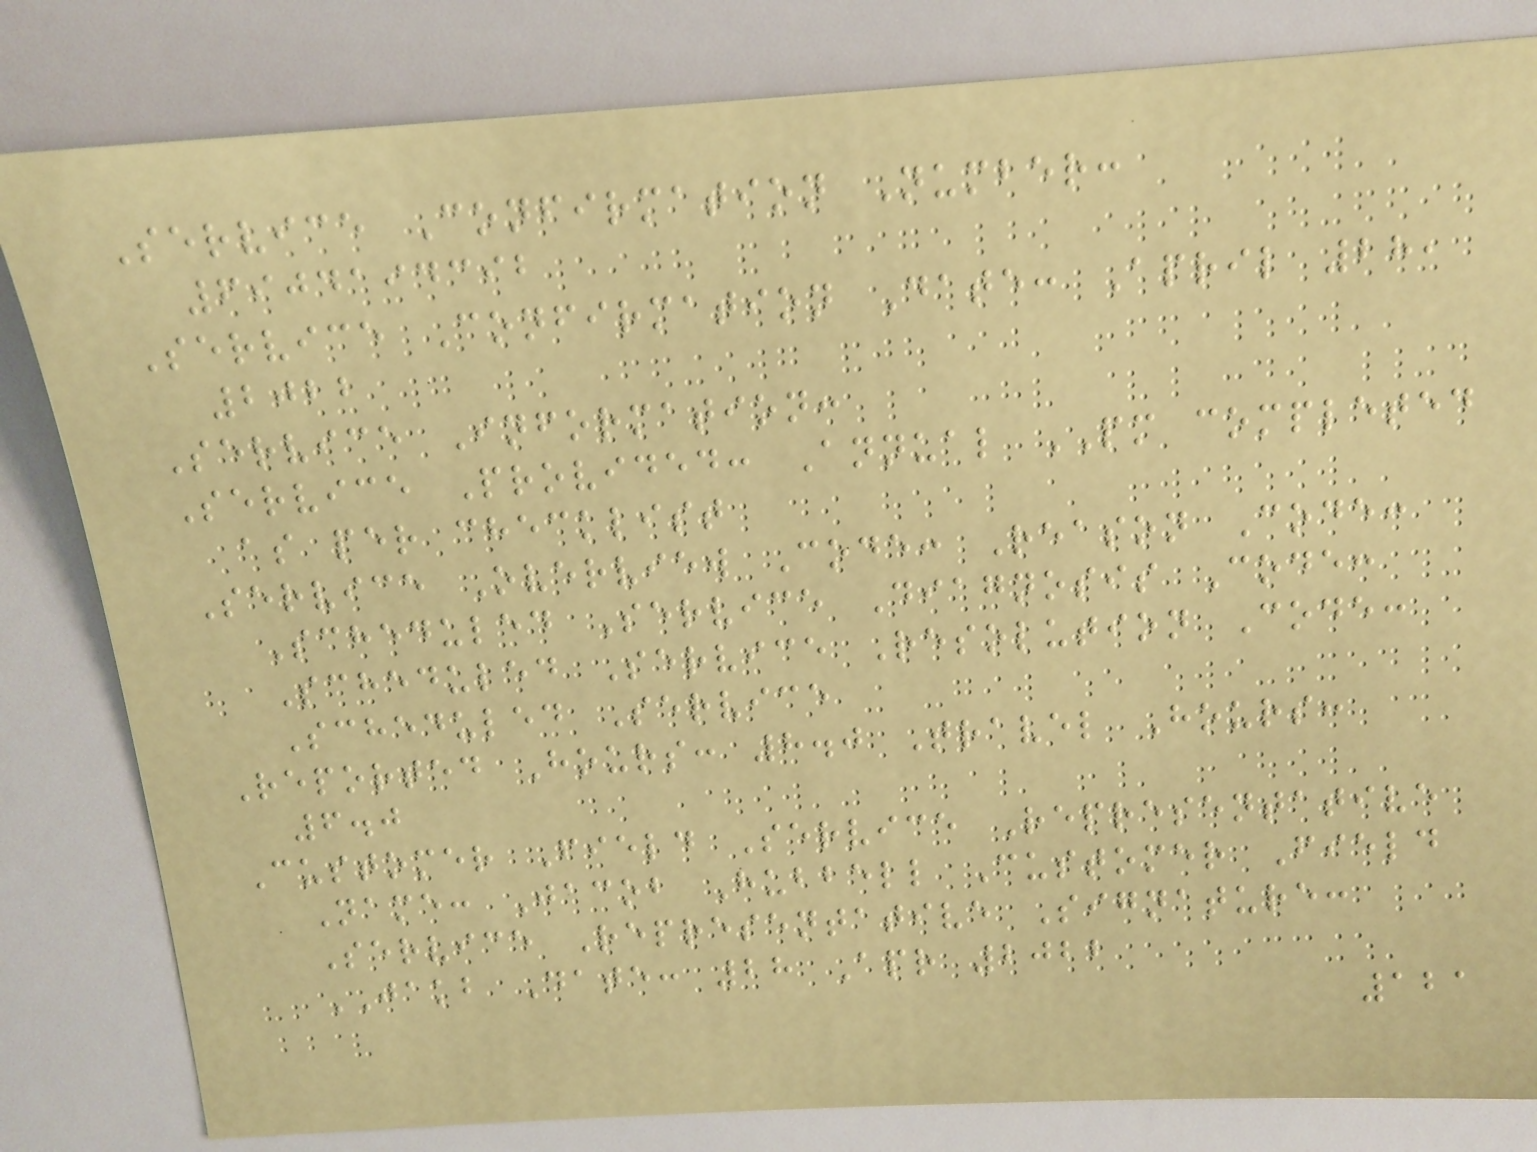Service Confirmation Number:
6904194392
Service Confirmation Date: April 28,
2022
Service Information:
Service Provided: Annual PM completed
as per checklist
Service Overview Code: Reason Code:
Scheduled Service Diagnosis Code:
Scheduled Service Resolution Code:
Scheduled Service
Reported Hours: 8.0 Travel Hours:
6.0
Customer Field Service Representative
Name: Jacob Hubbell Customer Field
Service Representative Signature:
JAKB Date: 28 Apr 2022
121
